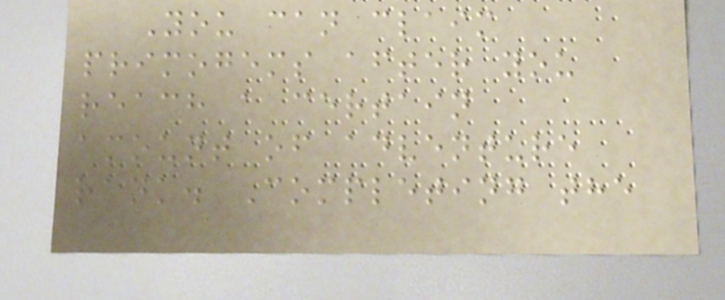You can claim
primogems after you
reach a certain
amount of adventure
rank. Completing the
